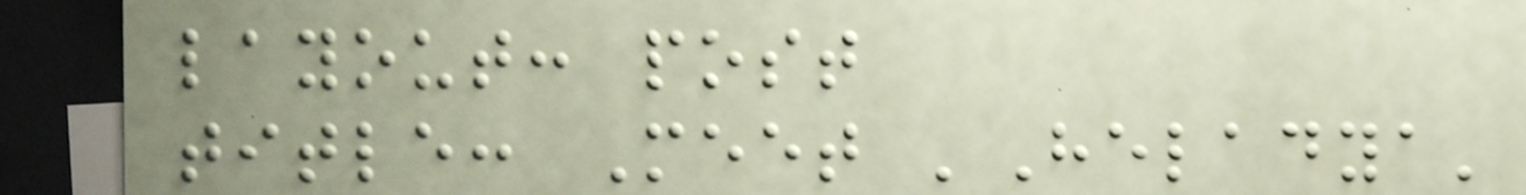layout: post
title: Meet 'Heladya'
